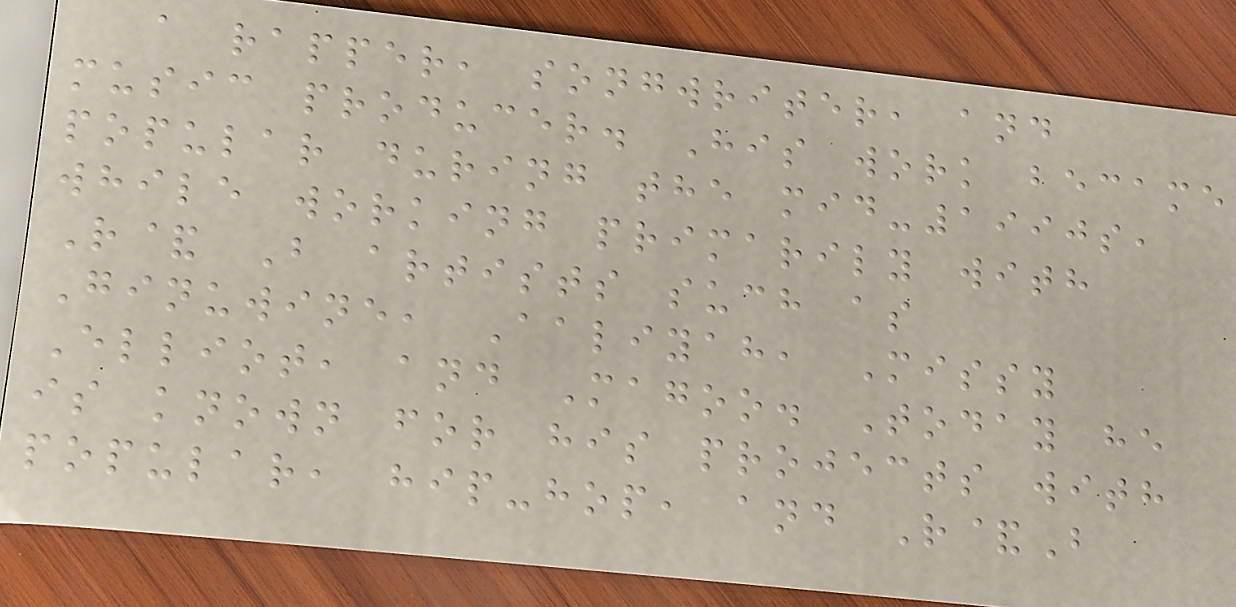a rapper, songwriter, and
music producer. His work became
popular during the mid-1990s,
while working primarily with
R& B artists such as
Ginuwine, Aaliyah, Missy
Elliot, and Magoo. Today he
is known for his projects with
popular, hip-hop, and R&B
